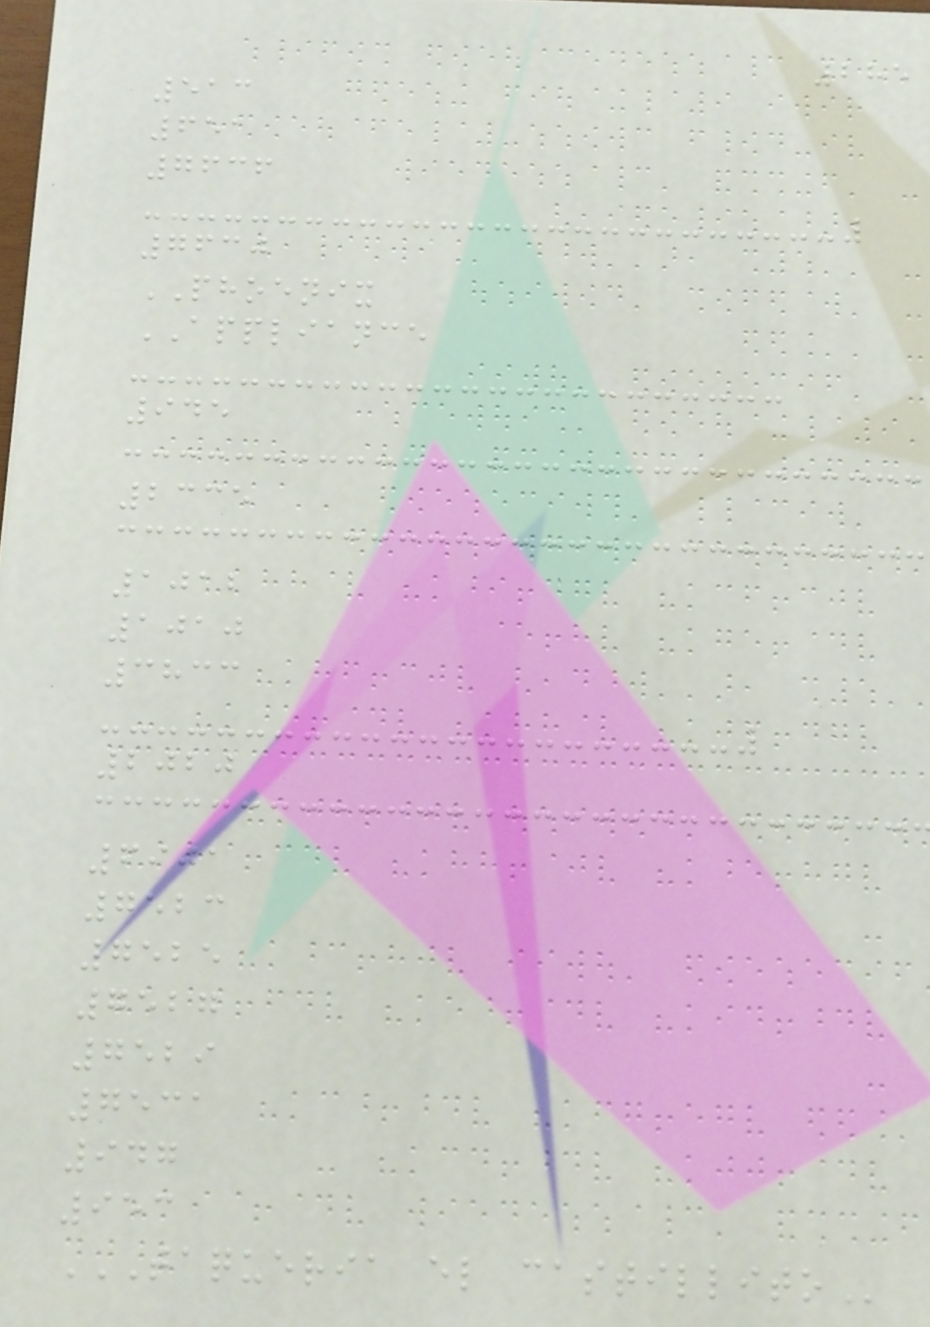285
513
651
7636
7630
PHOENIX
APPLIANCE
945
2335
1012
1010
3833
2020
6901
7523
7525
7527
7529
7531
947
953
TAQUERIA EL CASTILLITO
